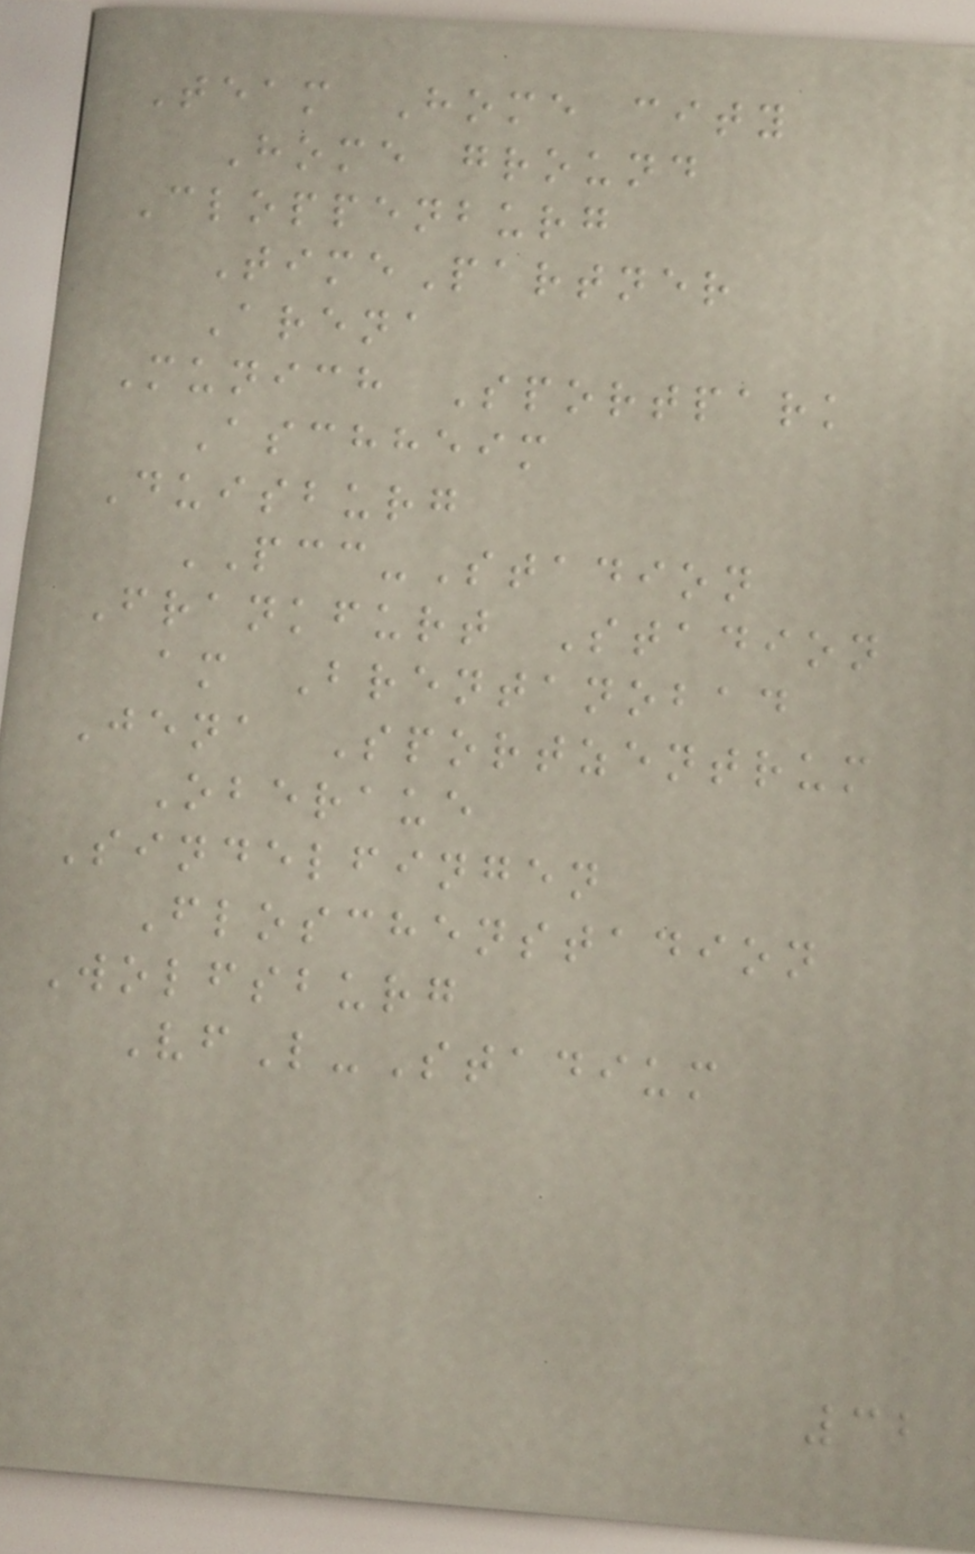Team Home city
Home ground
Cloppenburg
TimePartner
Arena
Munich Sportpark
Aschheim
Duisburg
PCC-Stadion
Frankfurt Stadion
am Brentanobad
Jena Sportzentrum
Oberaue
Sindelfingen
Floschenstadion
Wolfsburg
VfL-Stadium
32
